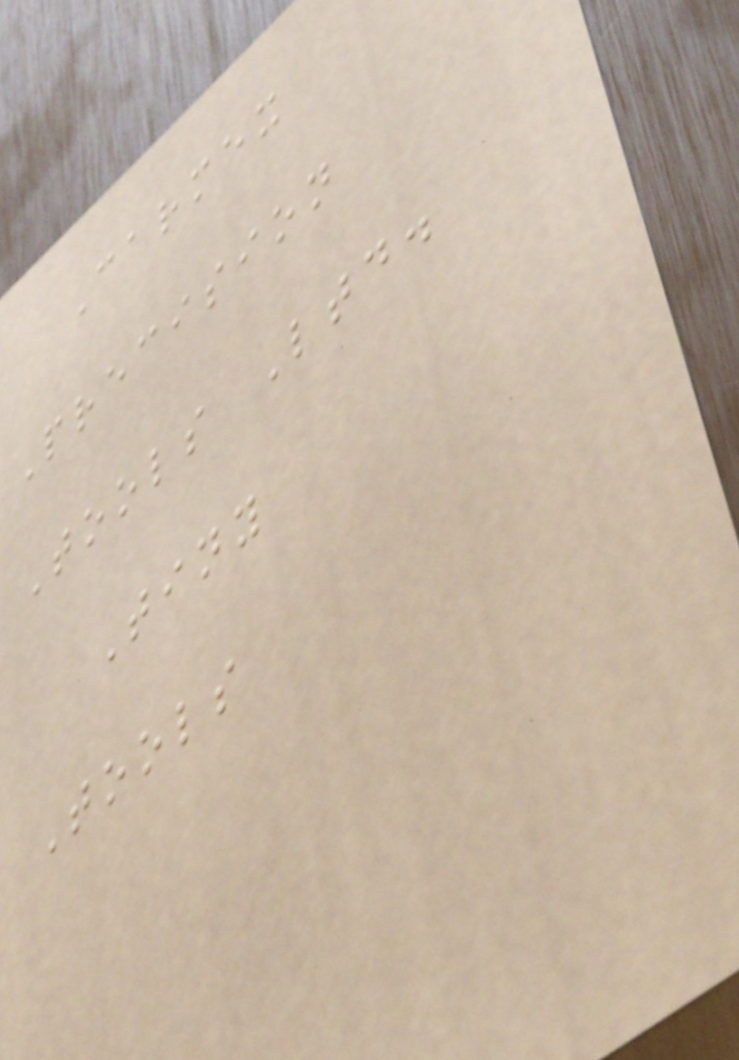Carmex
Precision
Tools Ltd.
Tiny
Tools
